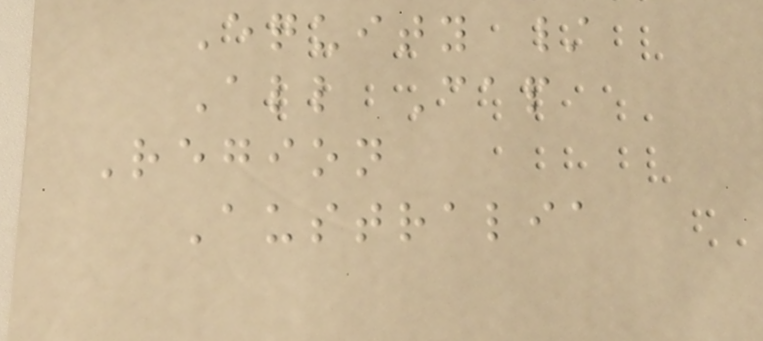Equity /
All Cap
Region
Australia
